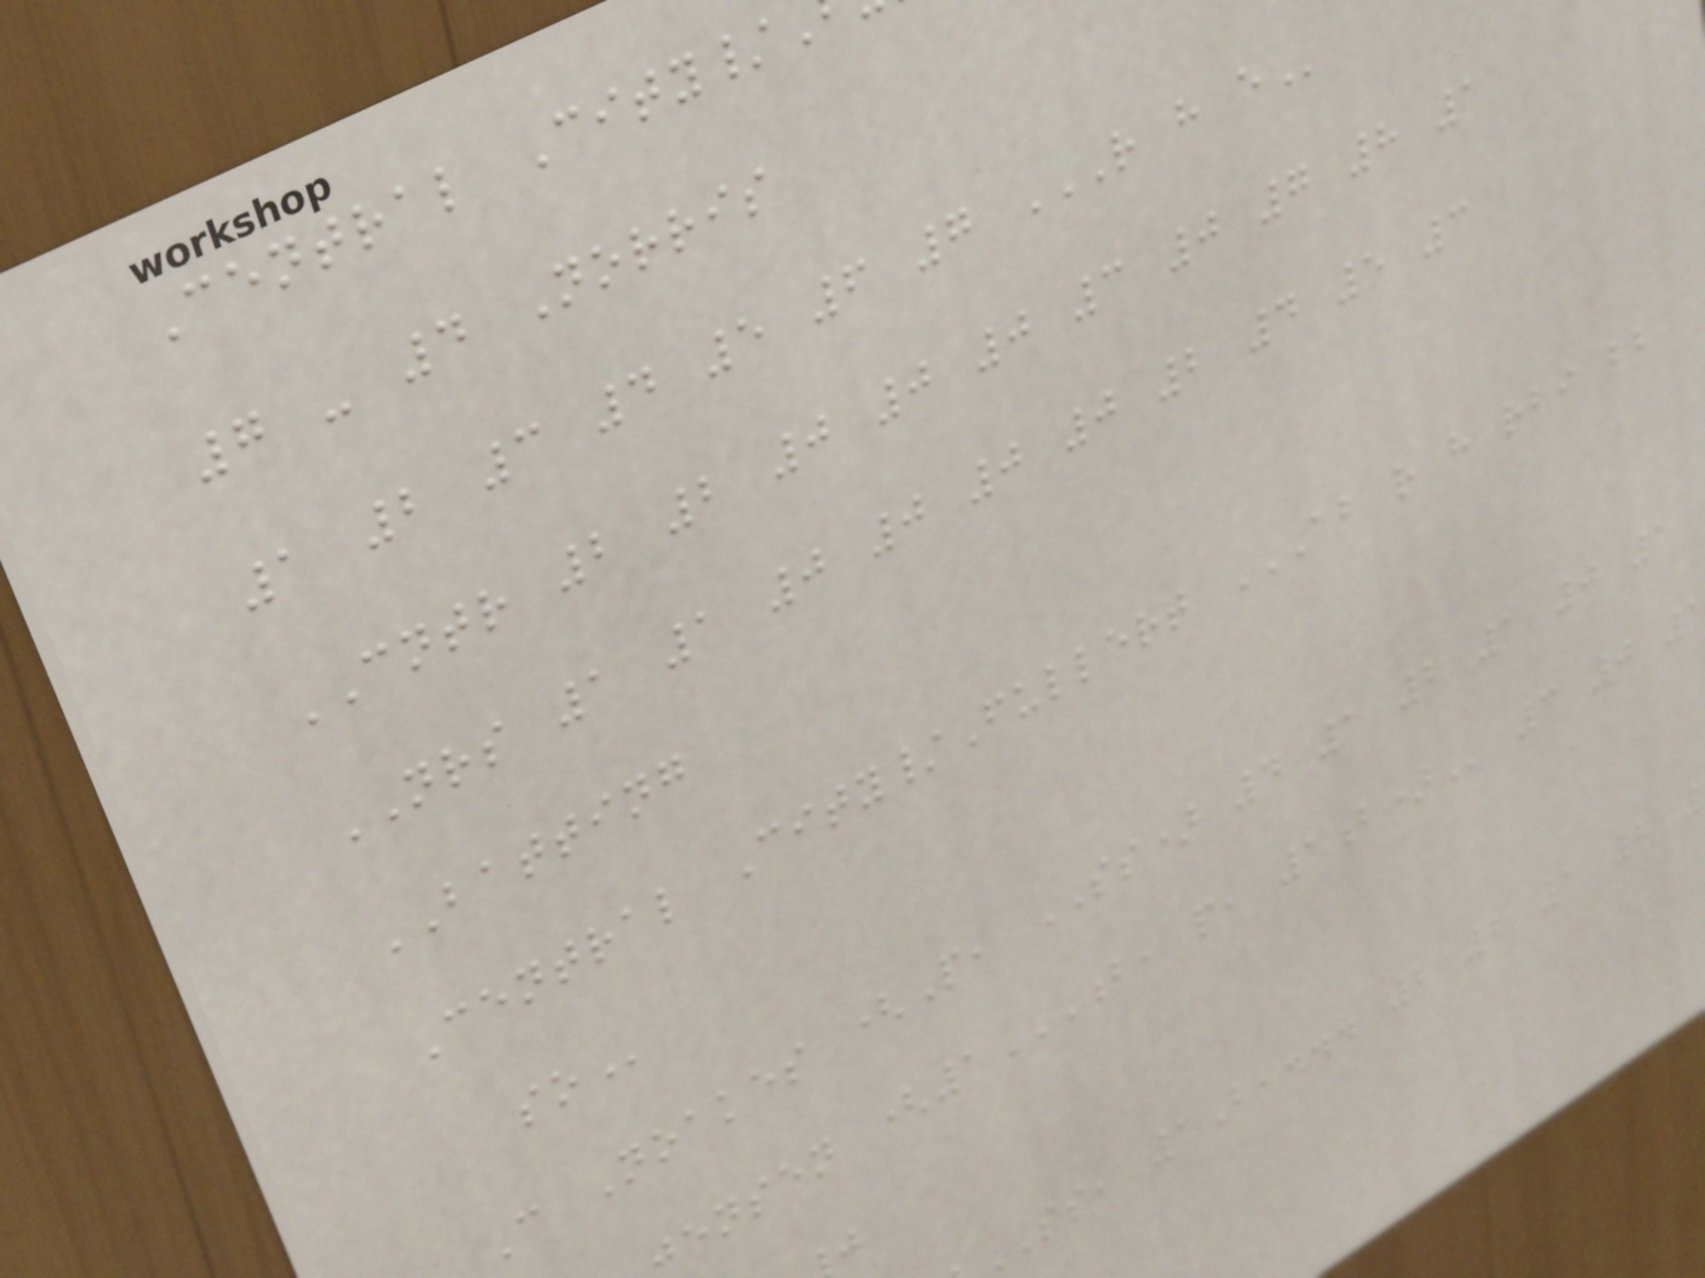Central City/
7 - 4 Norris
1 2 3 4 5 6 7 R H E
CNTR 2 2 0 0 0 3 0 7 8 1
NRS 1 1 0 0 0 0 2 4 5 3
BATTING
Central City/Fullert AB R H RBI BB
C Noakes (P, SS) 4 1 2 1 0 1
ensen (1B, P, 1B) 3 0
ss, 1B,... 2 2 1 2
